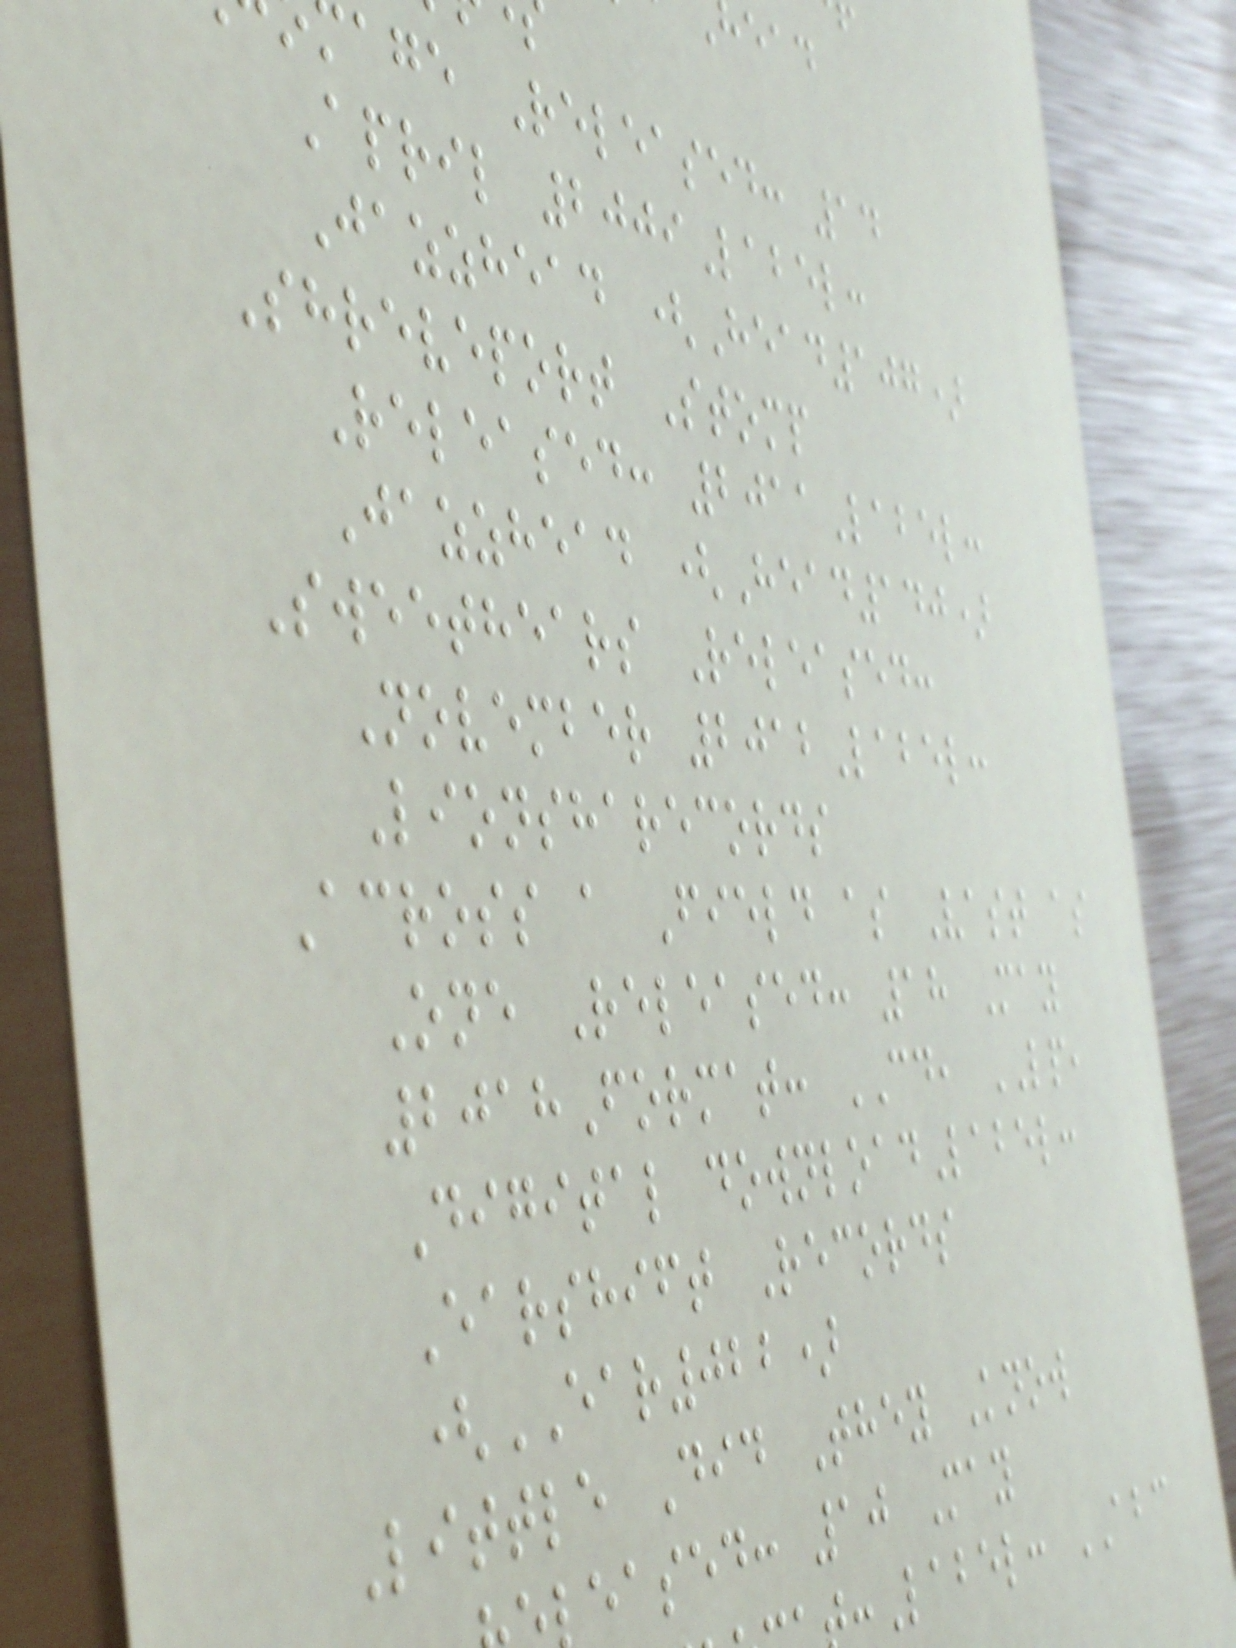age Released: 14
April 2009Label:
Jazzhead (Head107)
Shreveport Stomp
Released: 2011Label:
Jazzhead (Head140)
Sweethears Released:
November 2012Label:
Lionsharecords
Across a Field as Vast as
One Released: 18 May
2018Format: CD, LP,
Digital downloadLabel:
Earshift Records
(EAR022)
Little Did They Know
eased: 10 May
:Label: ABC
